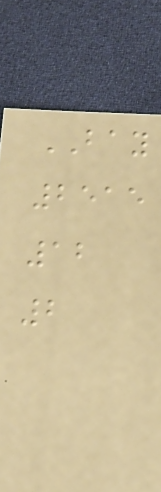BAY
2515
12
2
